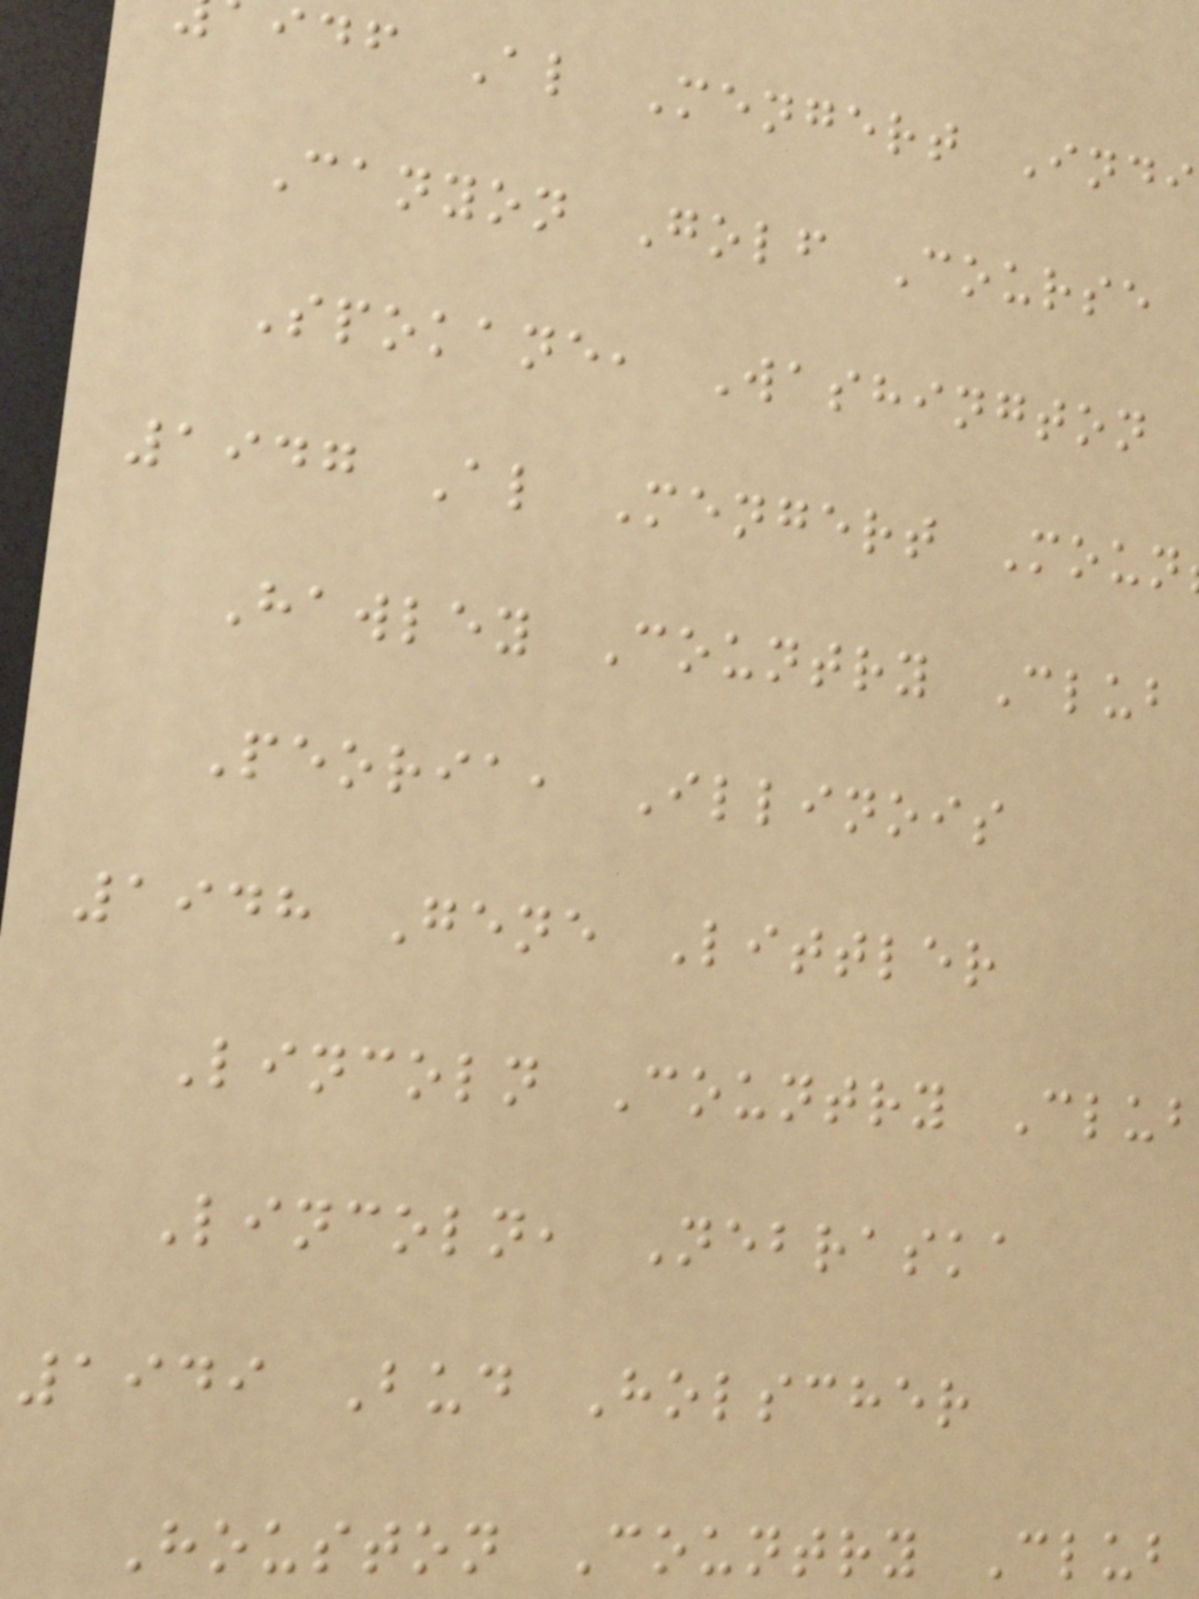idf Al Mengert Indi
Canyon Golf Course
Spokane, Washington
1947 Al Mengert Moun
Hawley Country Club
Peoria, Illinois
1948 Gene Littler
Lincoln Country Club
Lincoln, Nebraska
1949 Bud Holscher
Houston Country Club
